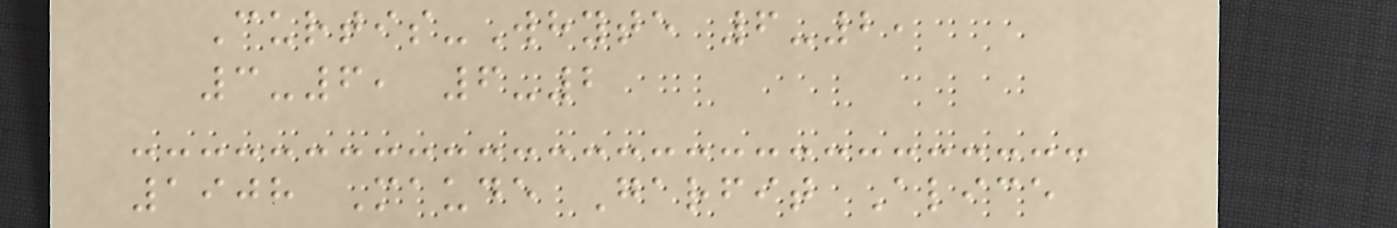Curtis-Whyte 6-2,
3-6, 6-2
1908 Maude Garfit Alice
